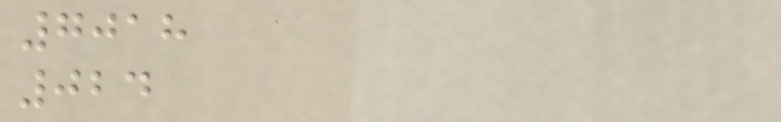7018
024
